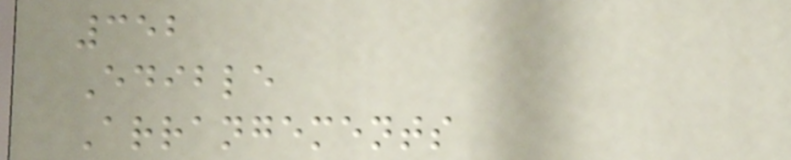352
Edible
Arrangements
